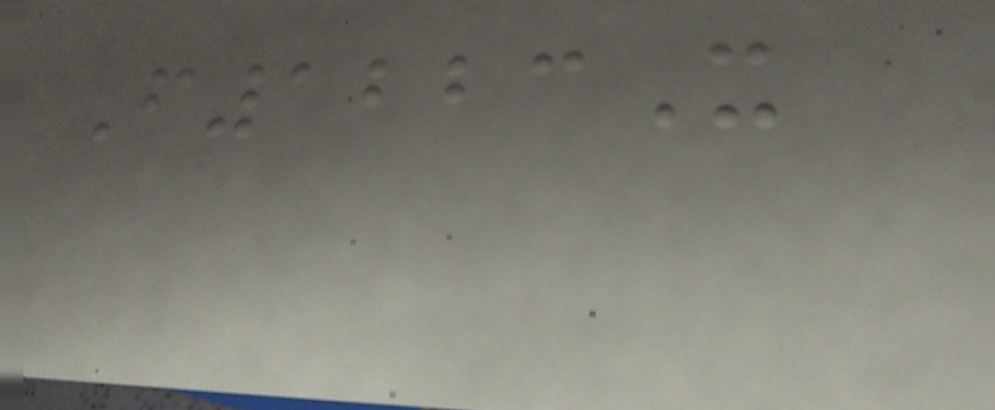F1223X
